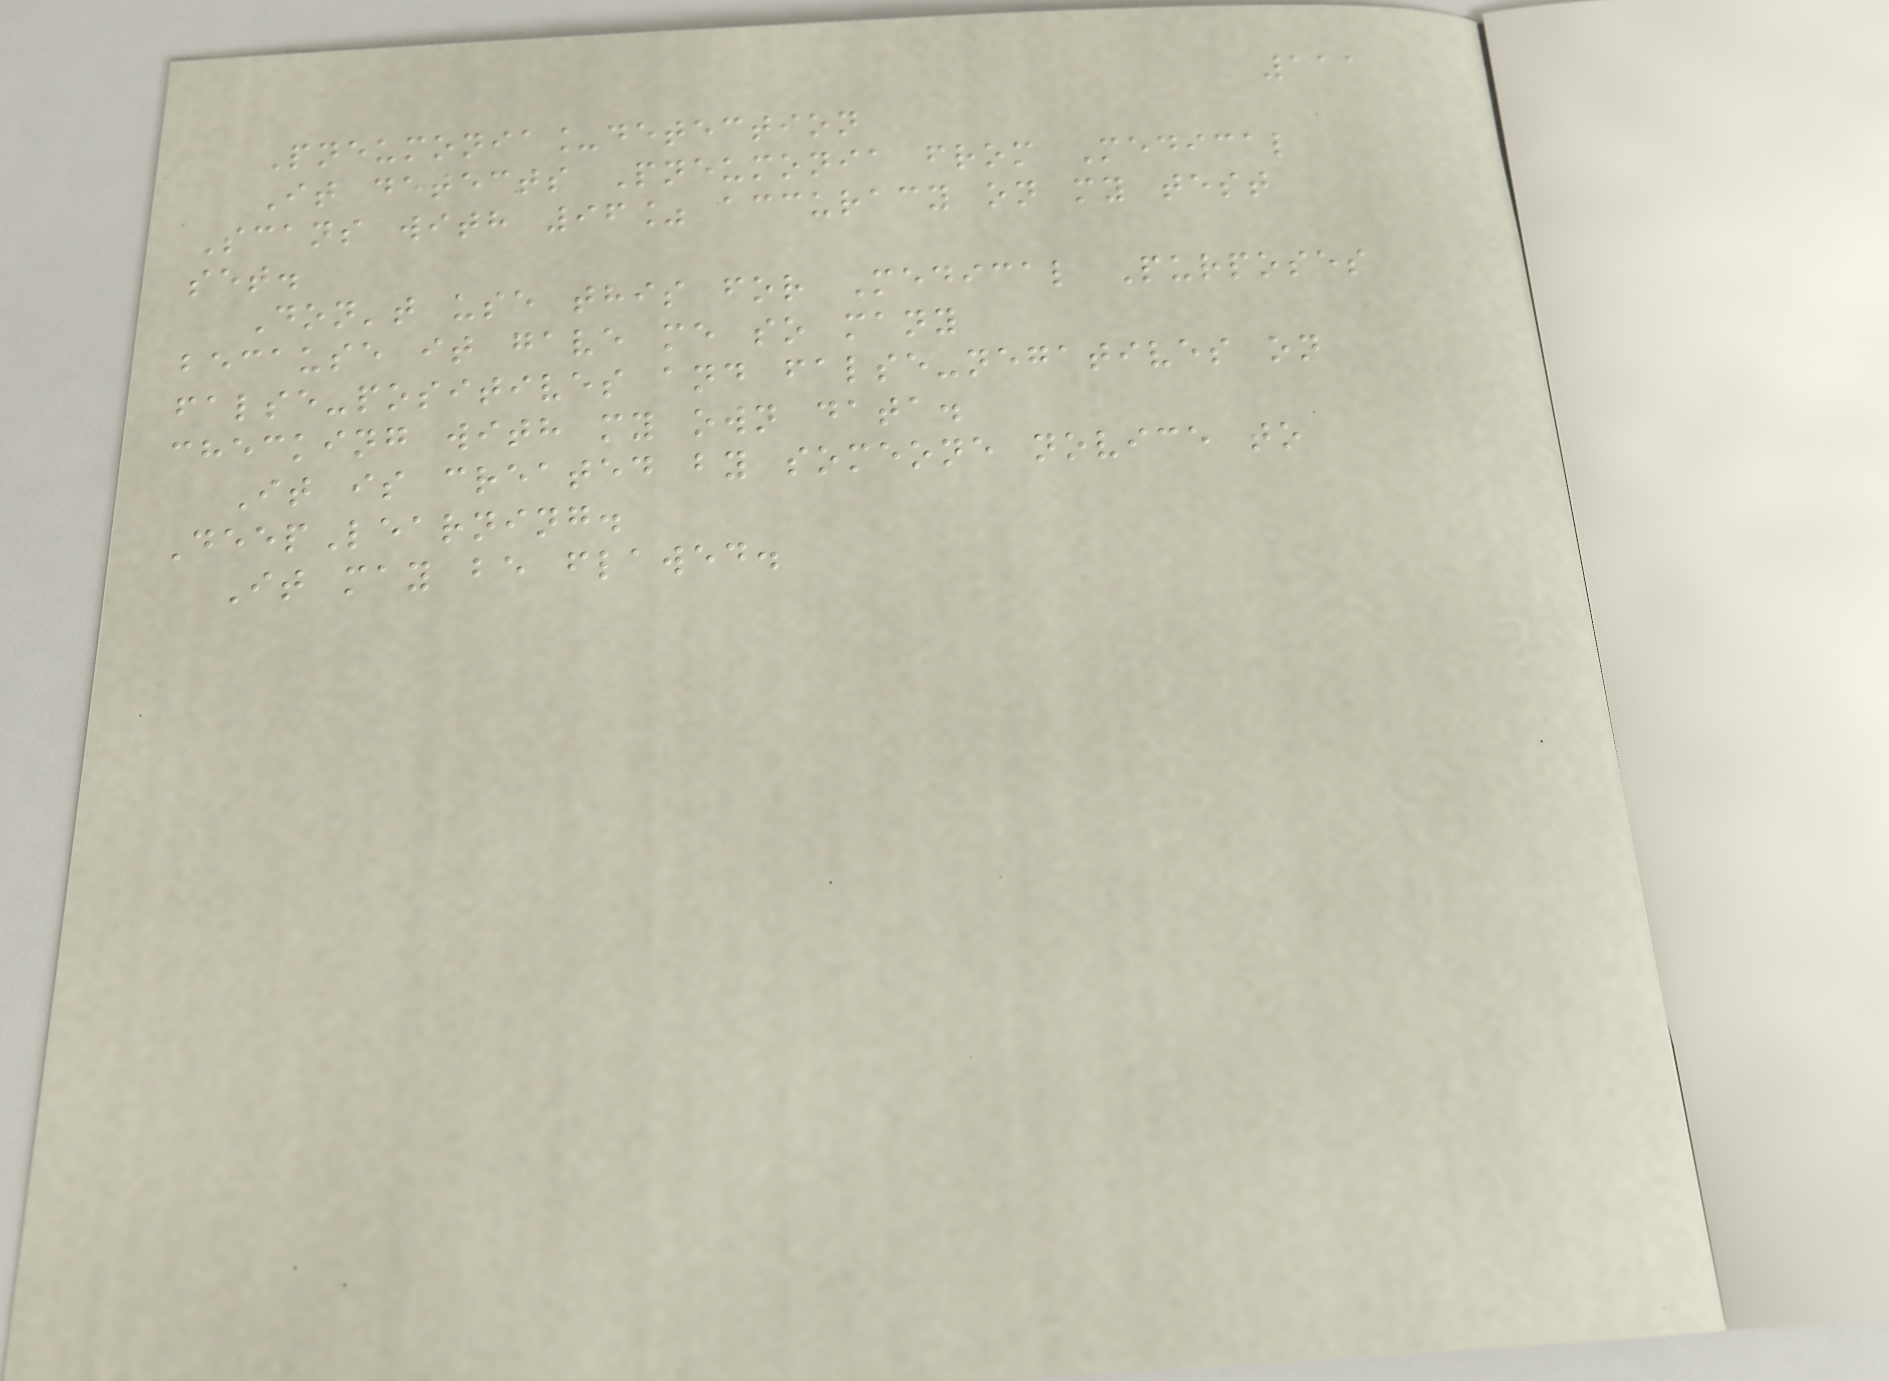111
Pneumonia_detection
It detects Pneumonia from Medical
Scans with 96% accuracy on my test
set.
Don't use this for Medical Purposes
because it gave me so many
false-positives and false-negatives on
checking with my own data.
It is created by someone novice to
DeepLearning.
It may be flawed.
